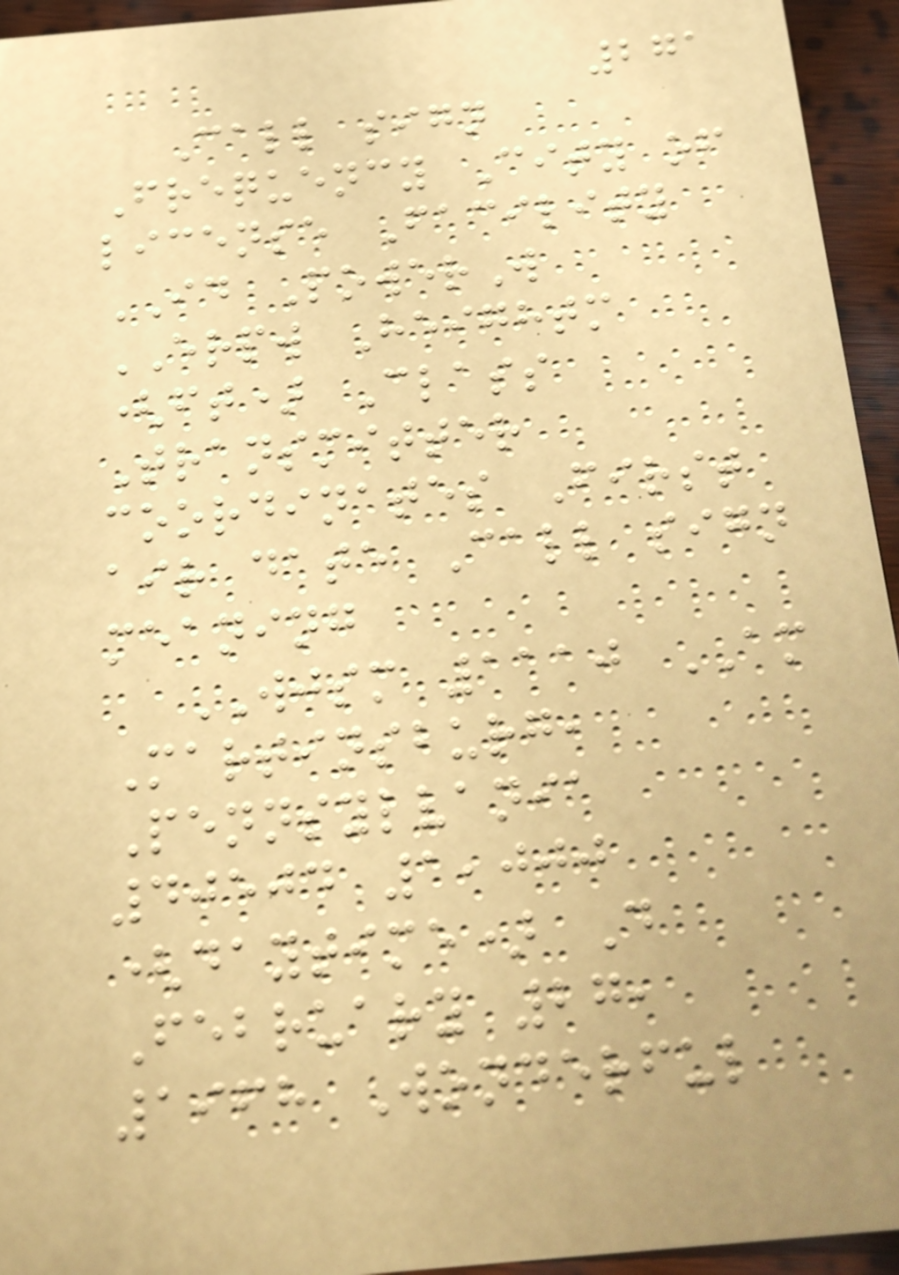271
Call sign
Frequency City of
license Facility
ID PowerW
ERPW Heightm
(ft) Class
Transmitter
coordinates First
air date Call sign
meaning
WJSM 1110 AM
Martinsburg,
Pennsylvania
40504 1,000
(daytime) D
February 27,
1968 Wonderful
